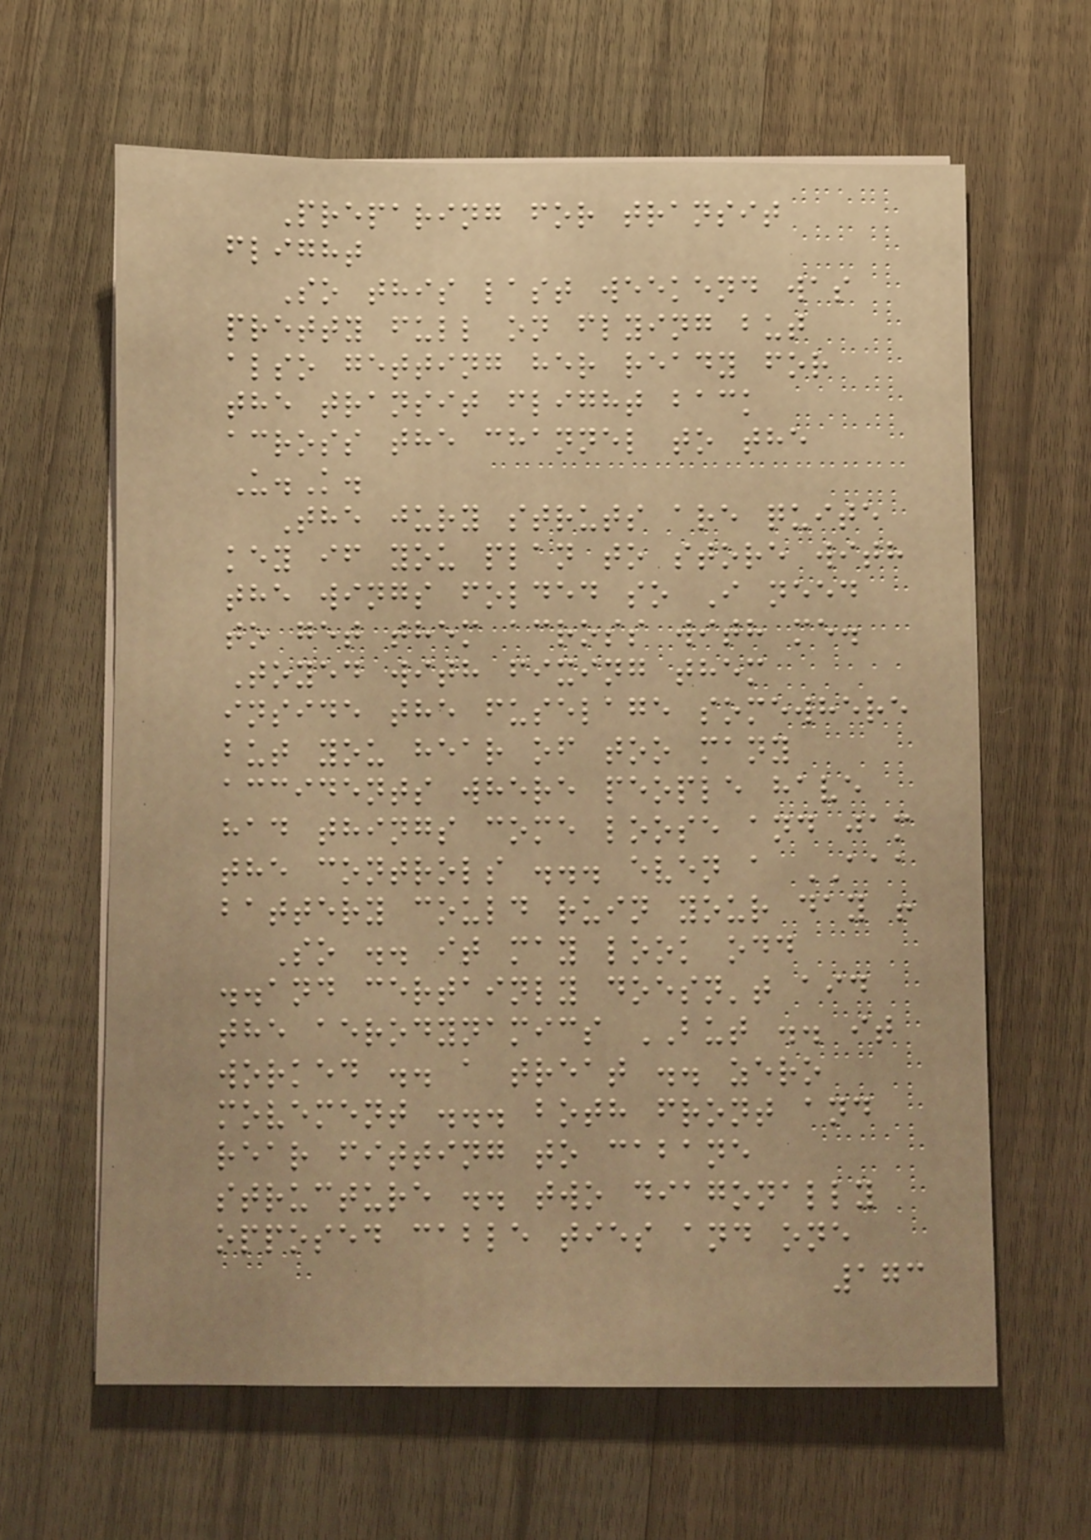Preparing for transit
flight
So this last weekend was
pretty full on flying but
also getting her ready for
the transit flight back
across the channel to the
U.K.
The jury struts are quite
key if you plan to store with
the wings folded so I need
to get them across with me.
Toyed with fixing them
inside the fuselage somewhere
but you hear of too many
accidents where people have
had things come loose and jam
the controls ... even a AAA
battery could ruin your day !
So .. it may look odd
..and certainly doesn't aid
the aerodynamics BUT .. it
worked .. a treat .. zero
movement ... both front and
rear fitting to cabane
structure .. two diagonally
opposed cable ties and one
173
